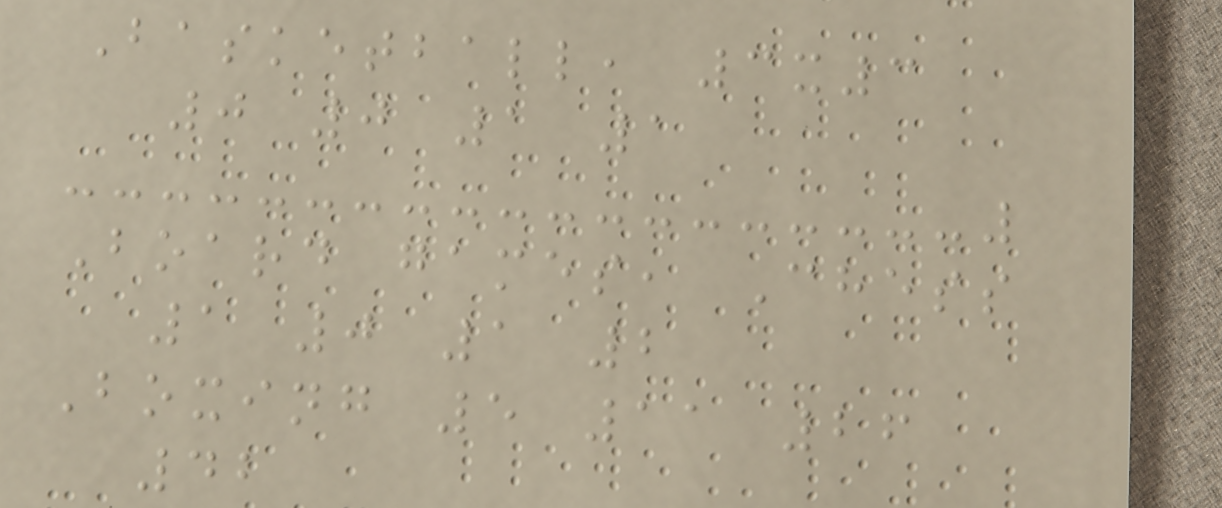Basketball, 3x3
0 0 1 1
Board games, Chess
1 0 1 2
Boxing 5 11 26
42
